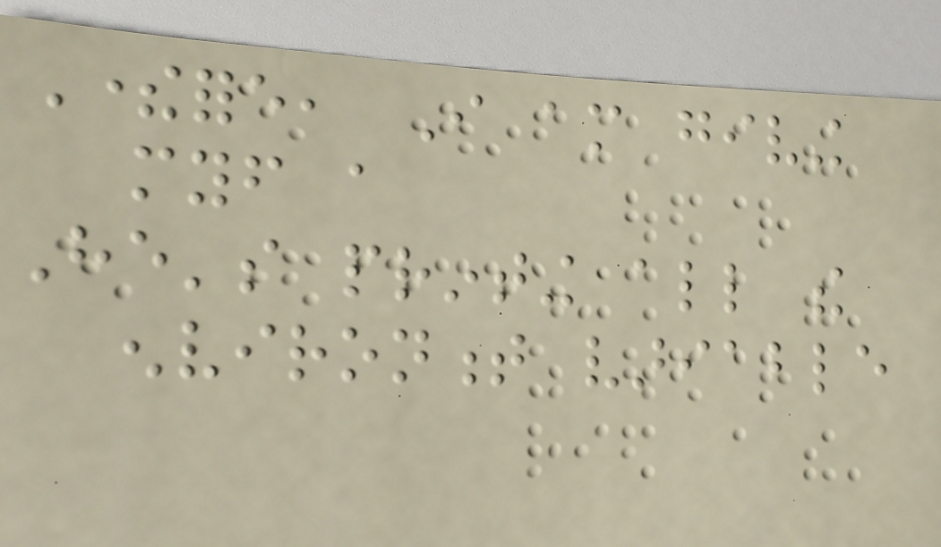Therefore, I am giving
myself a
He's printing all the
environment variable
